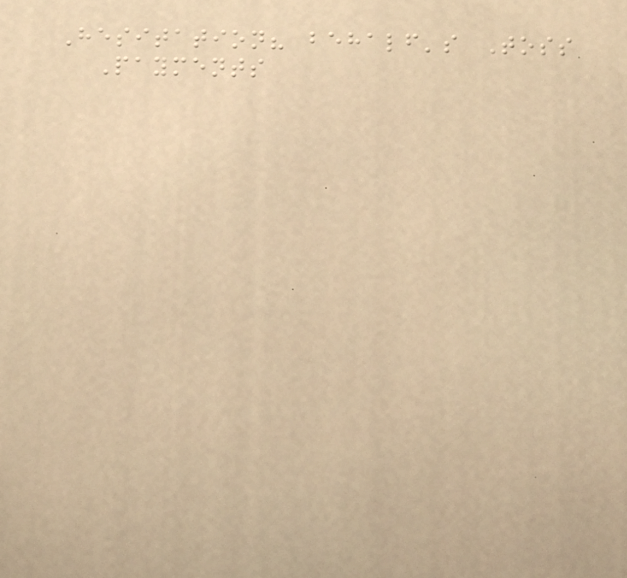Hesitation? behalf's Toss
Payments
